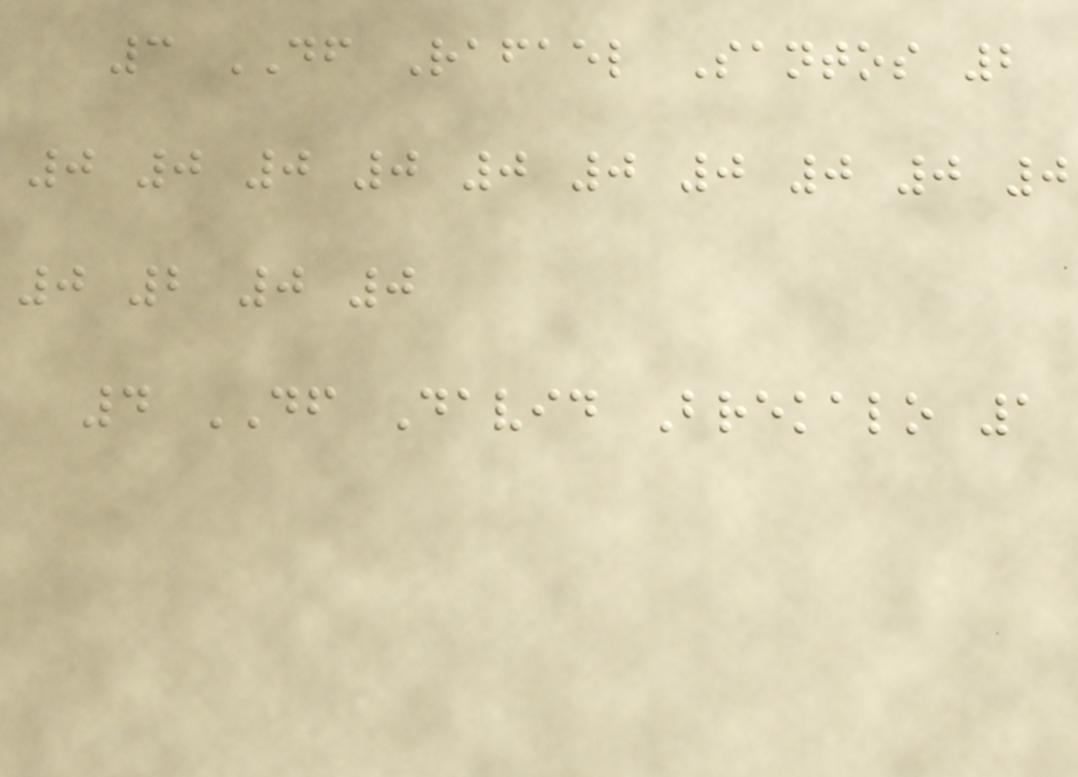3 DF Rafael Santos 2
0 0 0 0 0 0 0 0 0 0
0 2 0 0
4 DF David Brekalo 1
